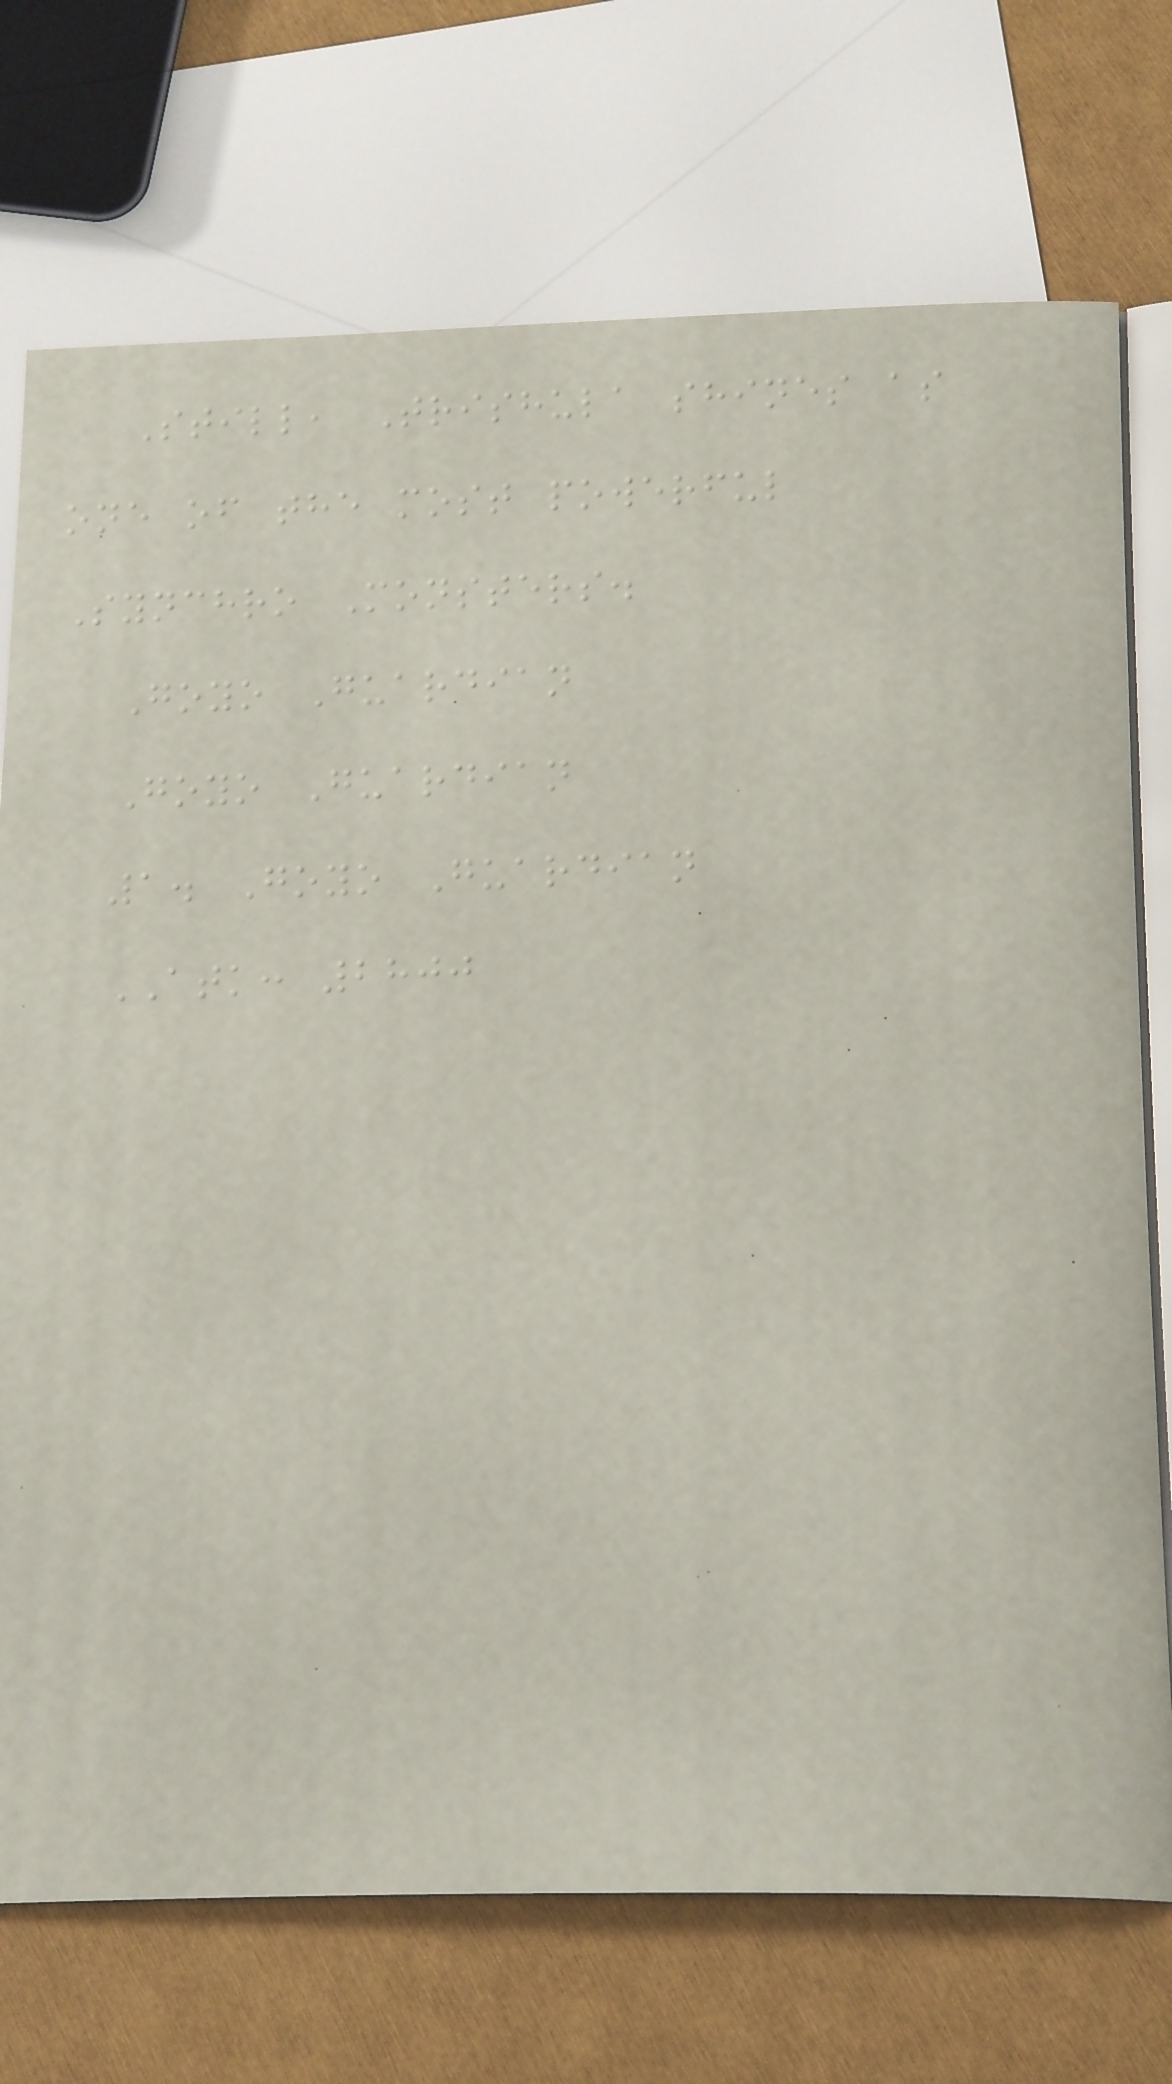Still, Trishula shines as
one of the most powerful
Synchro Monsters.
Goyo Guardian
Goyo Guardian
1. Goyo Guardian
ATK: 2800
